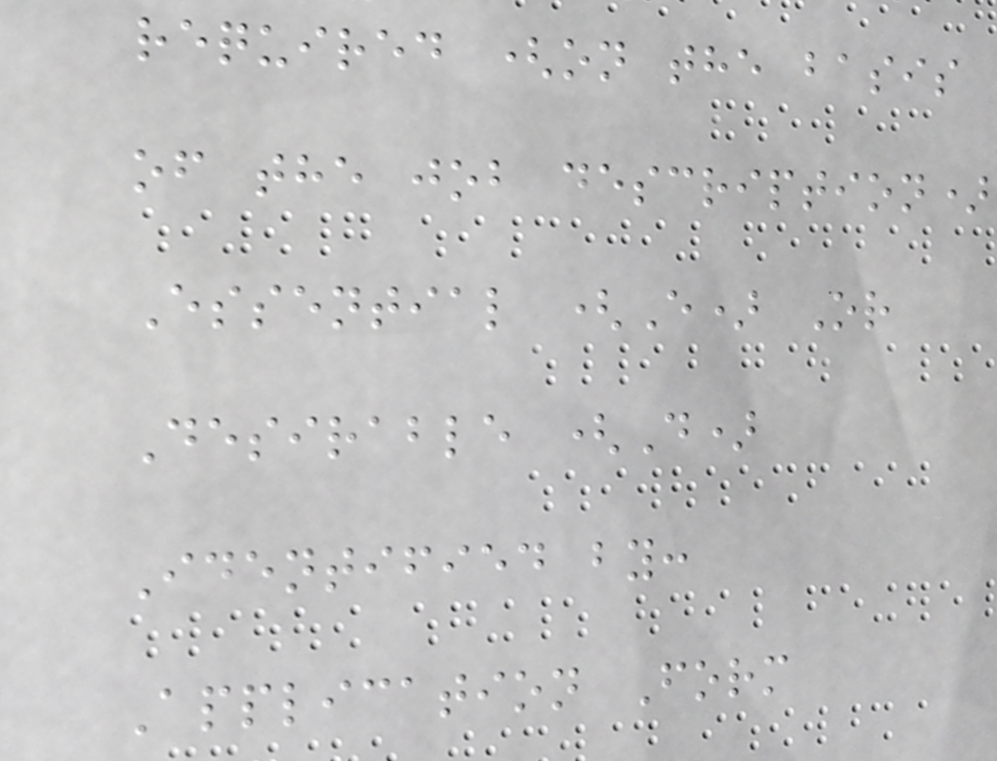required (on the basis
of the job description)
Essential (E) Or
Desirable (D)
Identified by:
Application Form
